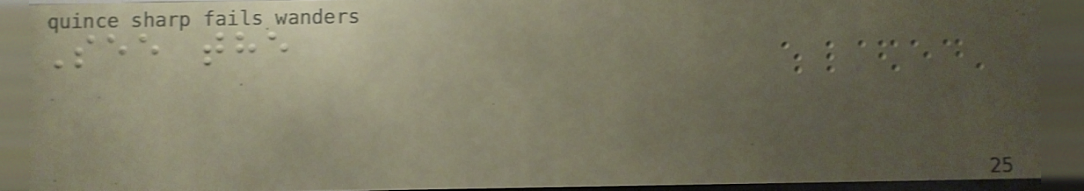See the
